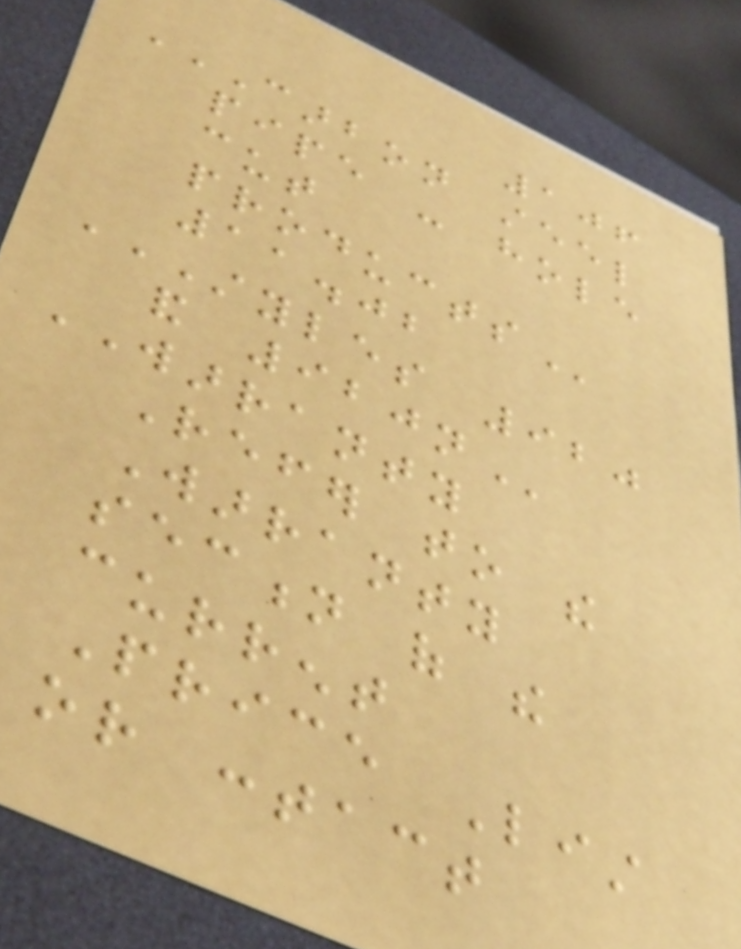106
CARBON STEEL
PIPE - HOLE
CUT
PRODUCTS
11.02
STYLES 920
AND 920N
WARRANTY
Refer to the
Warranty
section of the
current
Price List
or contact
